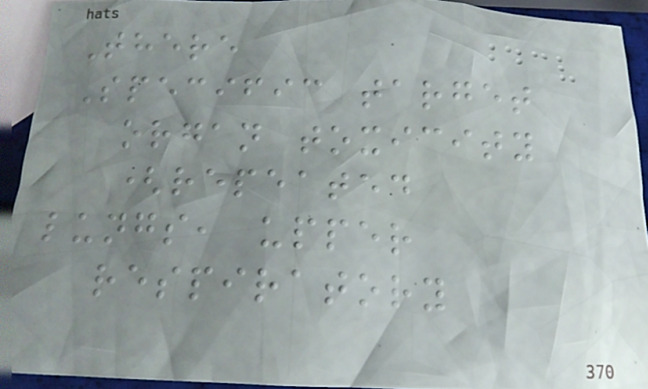There
Specific target
organ toxicity
(repeated
lungs, upper
respiratory
